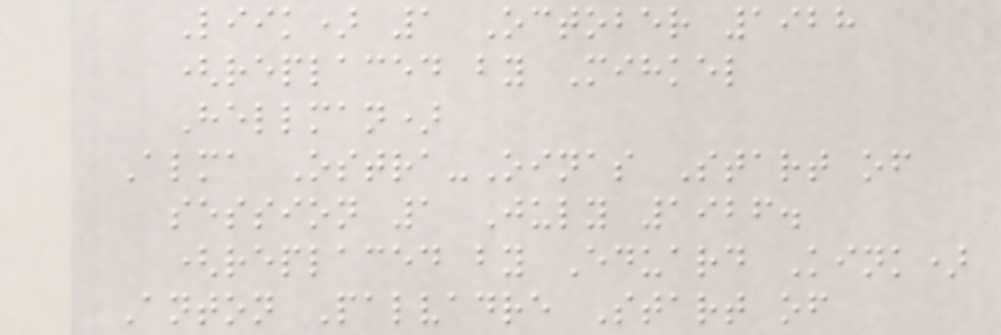Liik) 1 October 1928
(replaced by Mihkel
Hellman)
Alma Ostra-Oinas Start of
session 1 July 1926.
(replaced by Eduard Kink)
Anton Palvadre Start of
